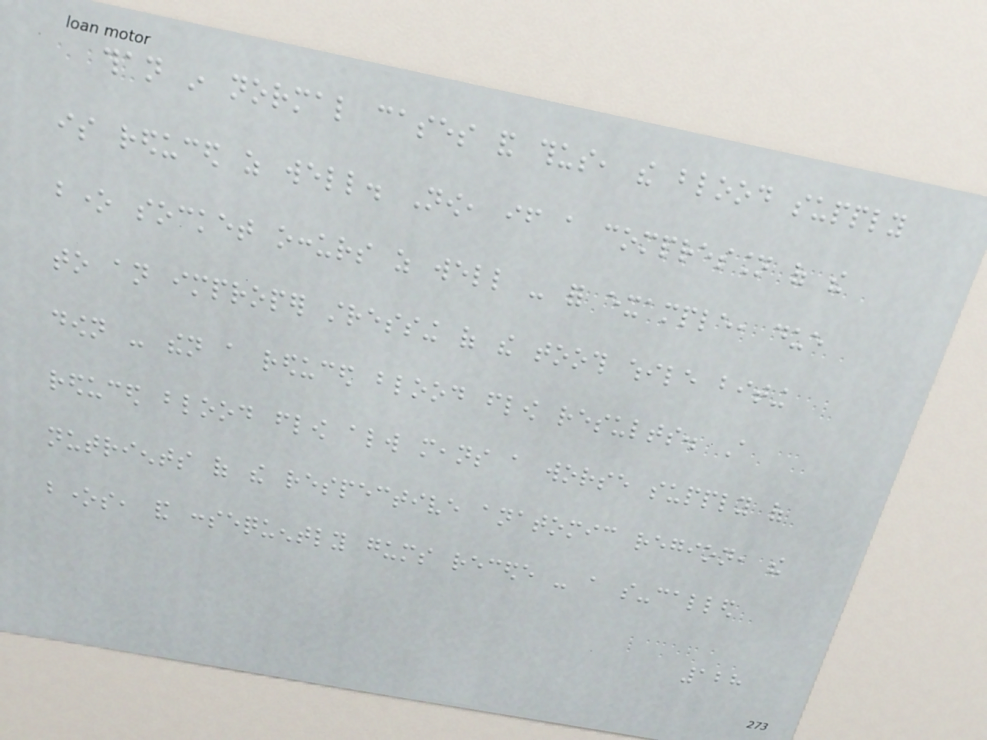than in normal cases and thus, the blood supply
is reduced as well. Now, if a compression of the
bone socket occurs as well - for example, due
to an improper stressing of the tooth while biting
down - then a reduced blood flow results. A
reduced blood flow always means a worse supply of
nutrients of the respective anatomic region, the
bones, and consequently gums recede - a so-called
128
